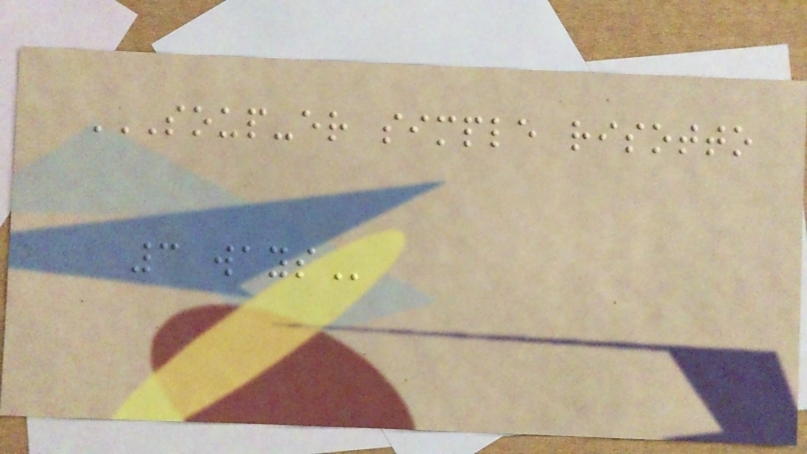SOUP-ER SIMPLE RISOTTO
3 WAYS
